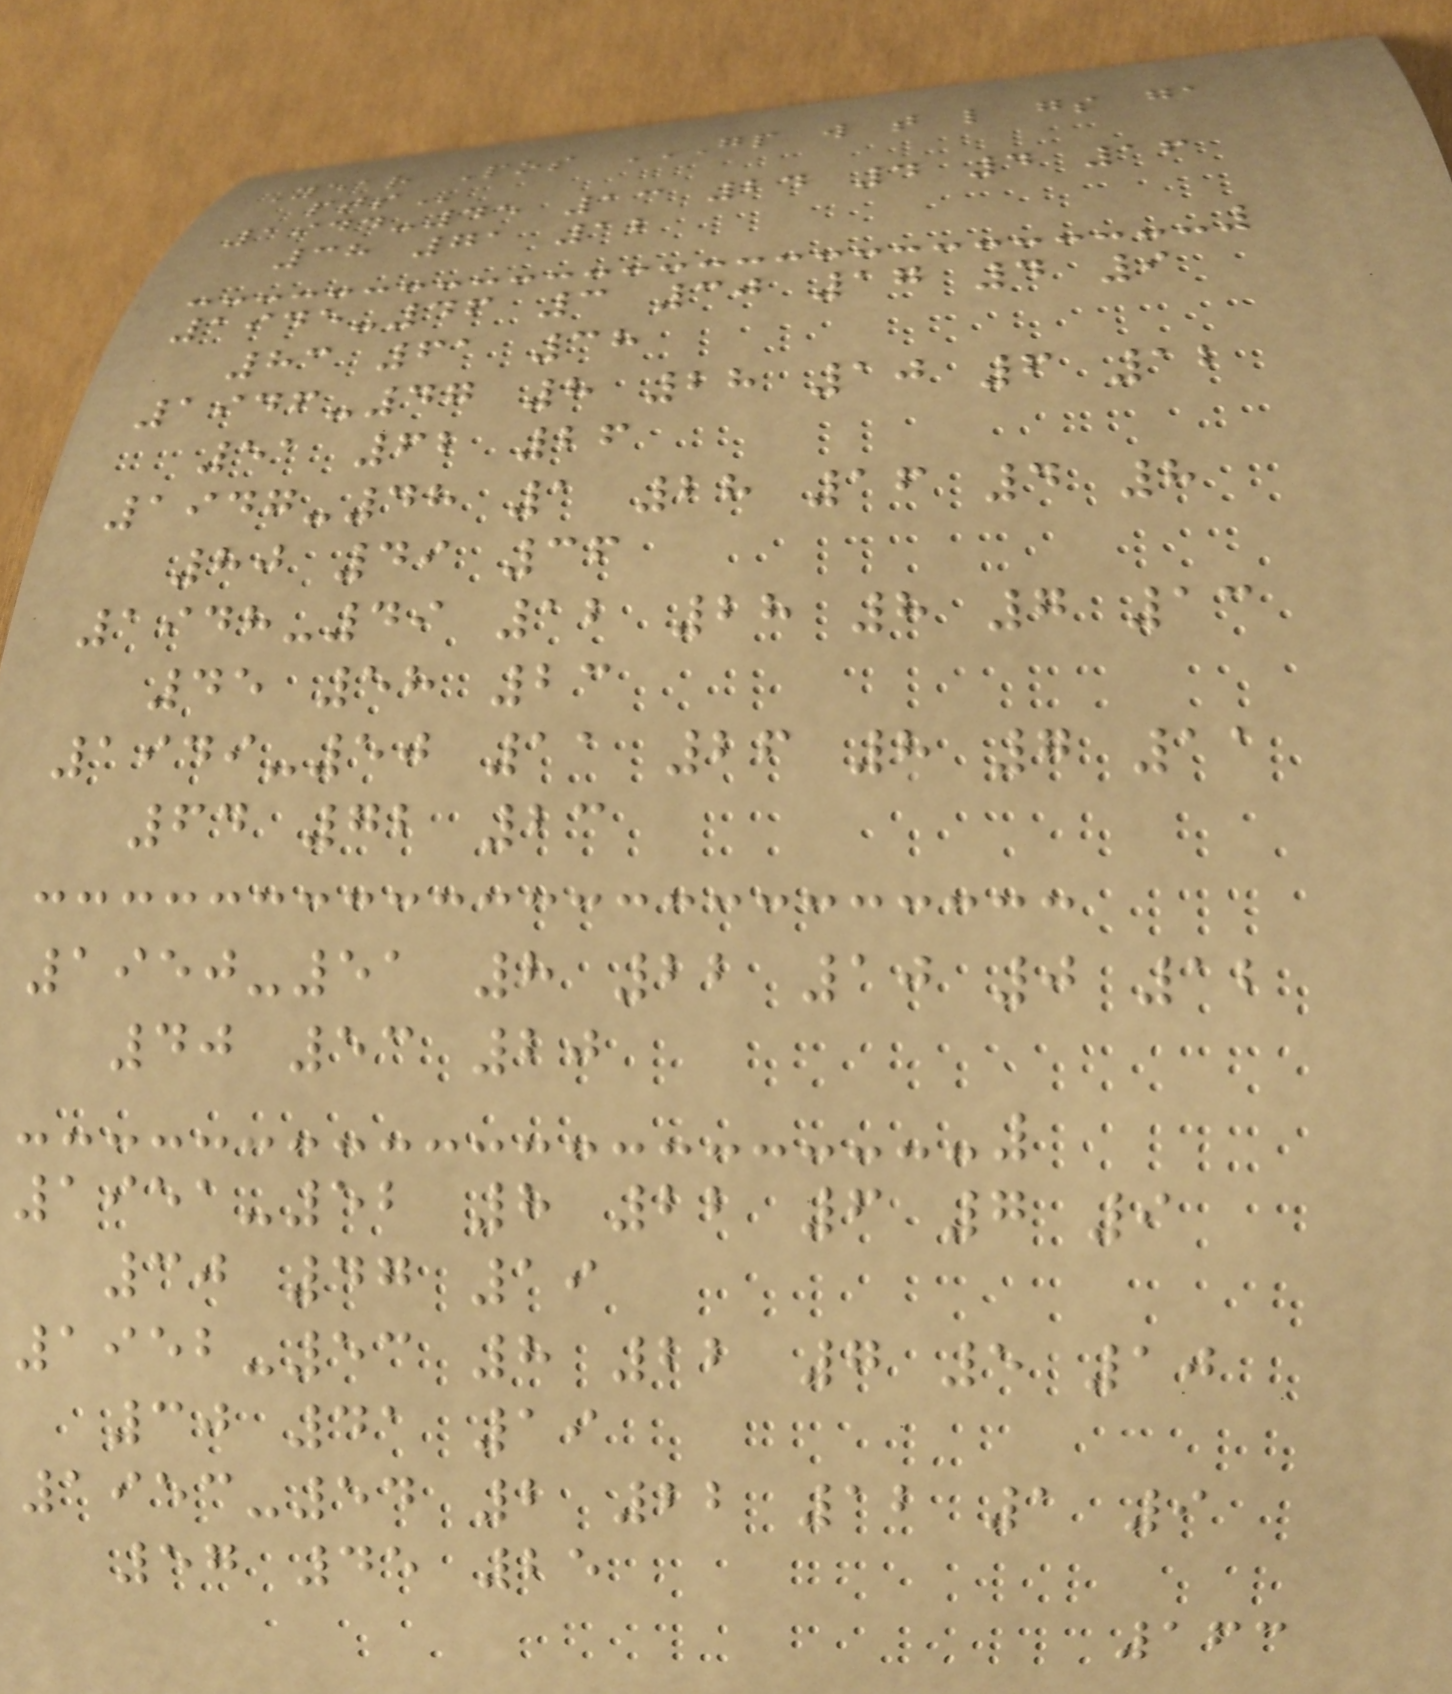Year Pos GP W T L GS GA
PTS
1944-45 13 24 4 4 16
38 71 12
1945-46 3 30 17 4 9
83 61 38
1946-47 8 28 10 6 12
51 62 26
1947-48 1 28 16 4 8
80 49 36
1948-49 12 28 8 7 13
45 58 23
1949-50 11 26 8 7 11
64 72 23
1950-51 8 22 10 0 12
40 53 20
1951-52 8 22 6 7 9
30 47 19
1952-53 8 22 7 5 10
30 41 19
1953-54 2 22 12 1 9
57 45 25
163
